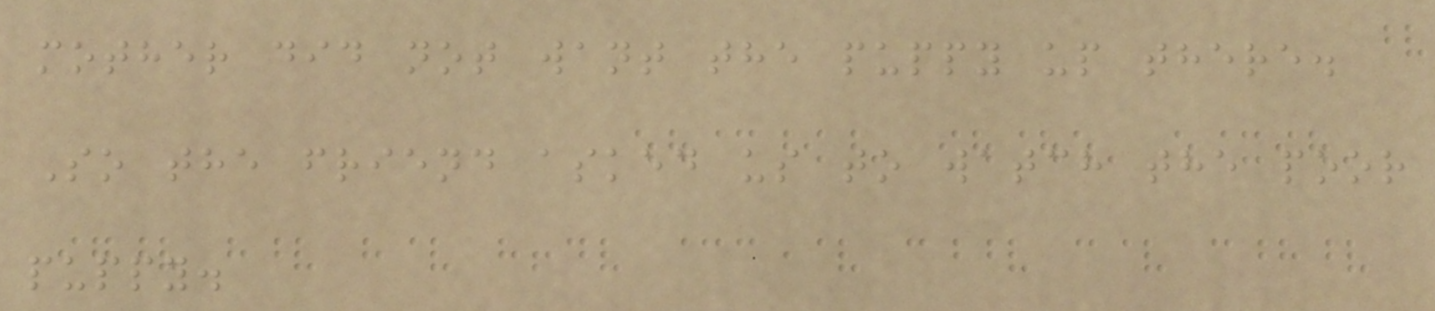mother did not want the puppy up there.
So the friend asked us to watch the poor
puppy.
